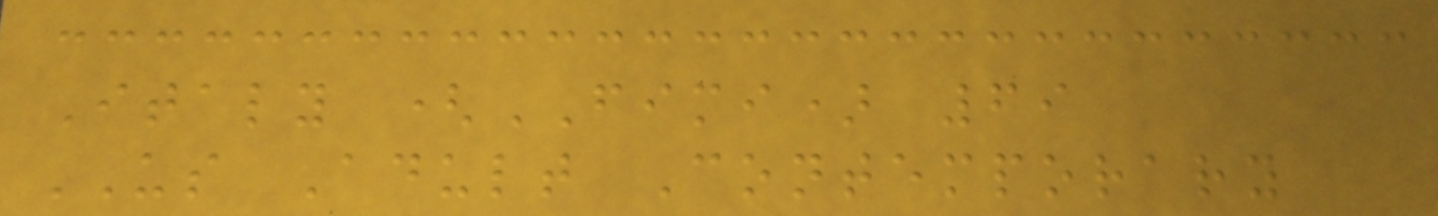Italy (FIMI) 69
US Adult Contemporary
